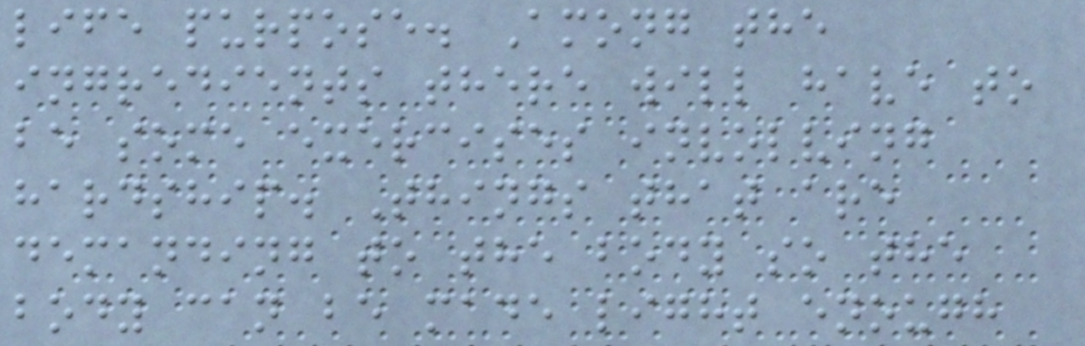life purpose. Among the
ingredients there will have to
be some exercises involving
hardship. Things that are
demanding to the body so the
body can be made light enough
